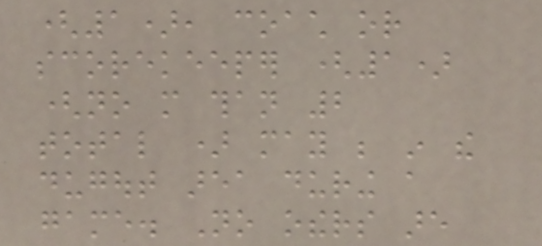(1), coach or
scorekeeper (1)
(no more than 2
total ) may be in the
dugout area during a
game. No others are
